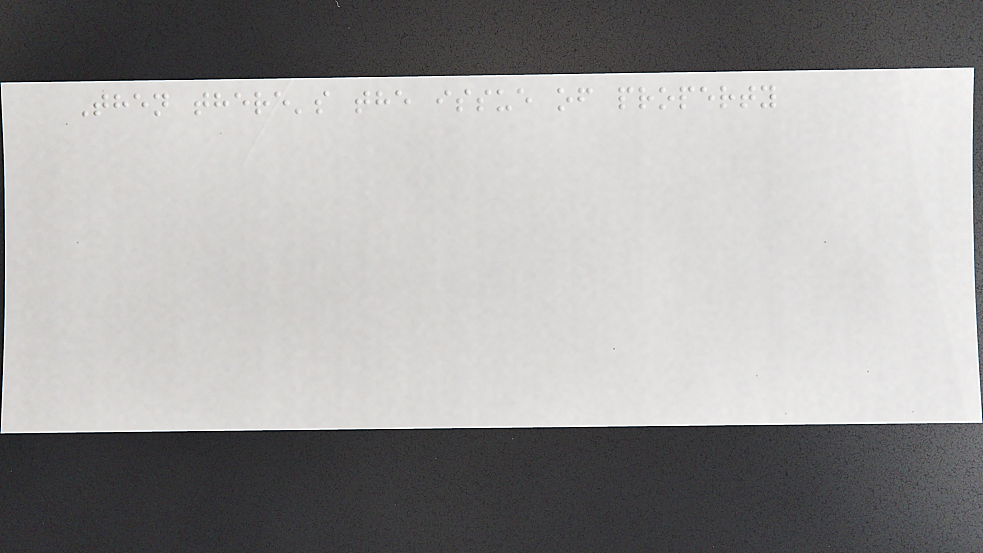Then there's the issue of property
